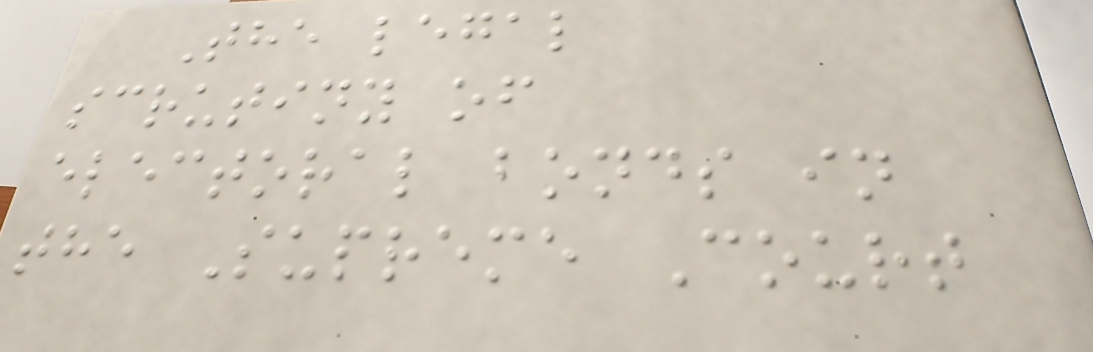The legal
scrutiny of
electoral bonds in
the Supreme Court
